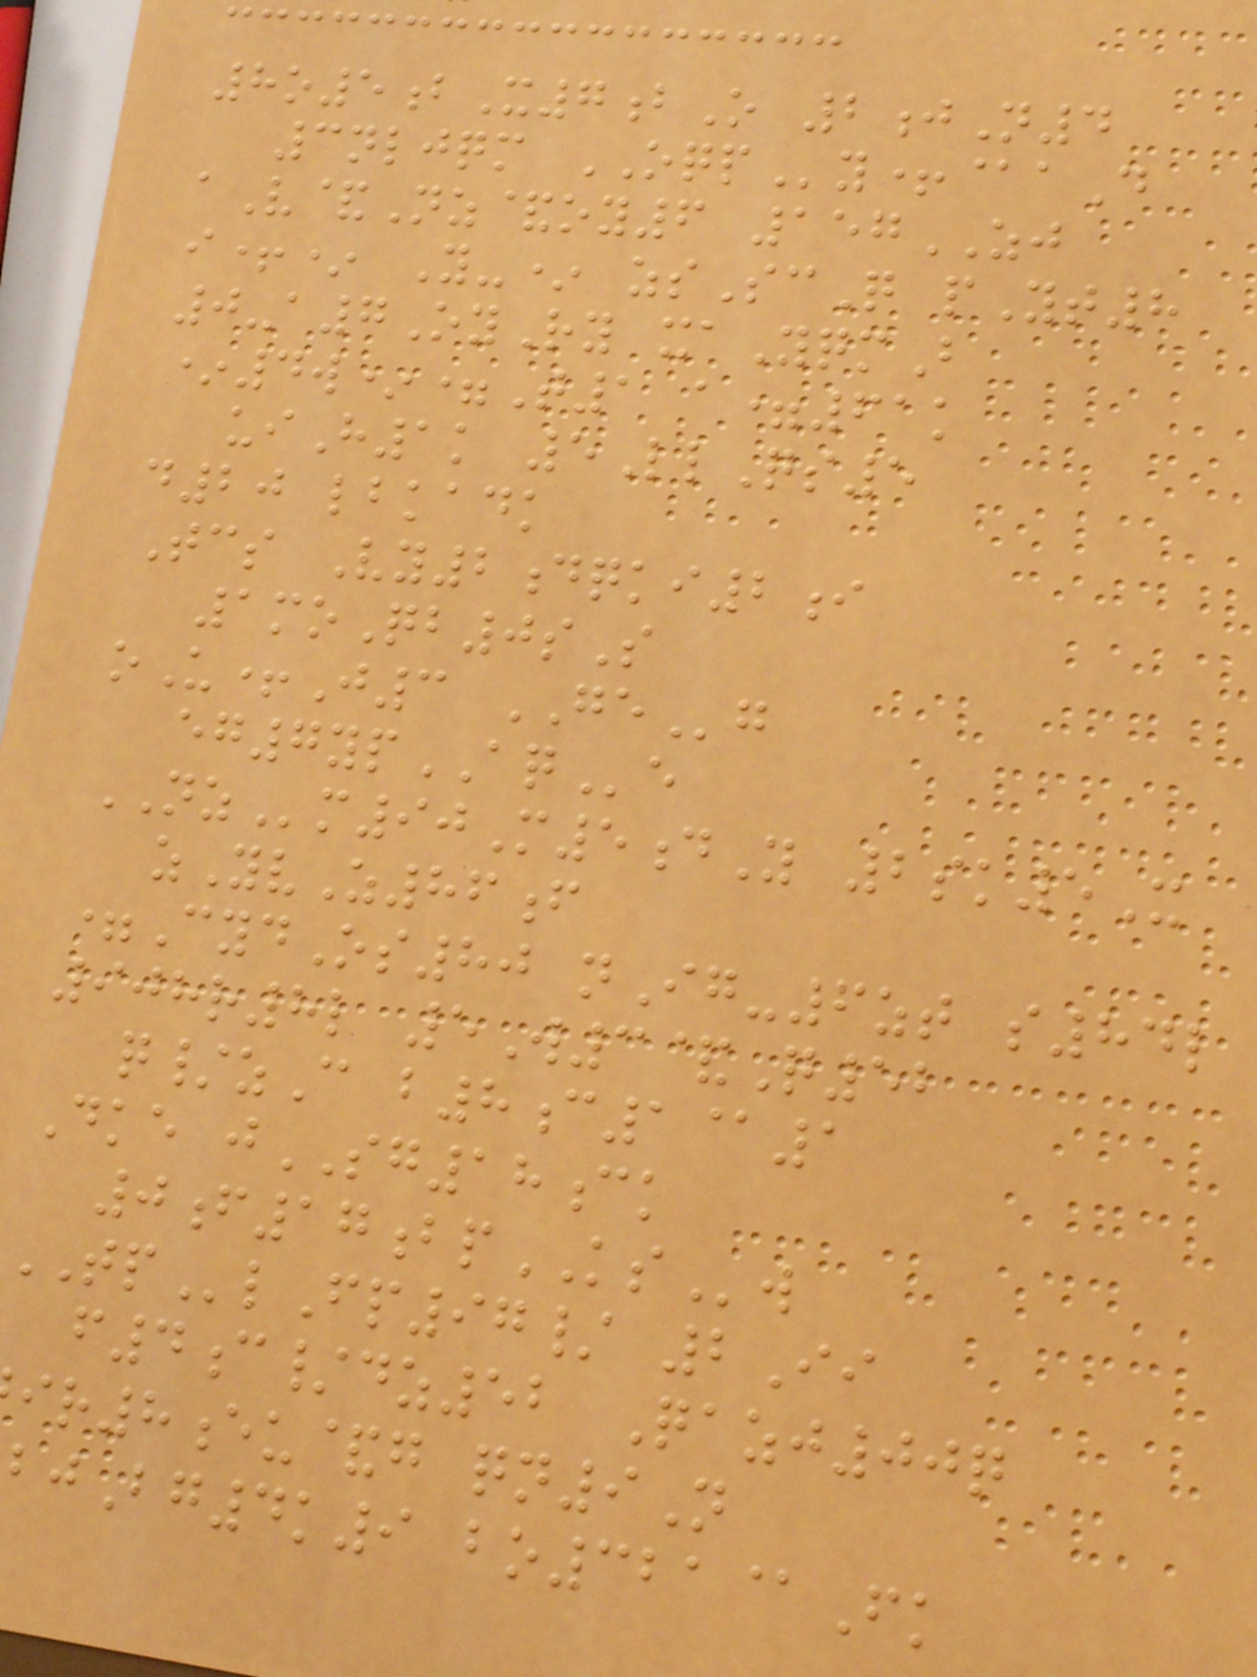8o5bX7bO 2jN4
3nljqm OQPy+@aD
aV&Nz&oy6 157ZJ
i+* Y-* zsScQ pYt8
0-a7OyRy xaYqmB
*4w*=T1 a=61k
uiH1k 5LlQs5
d20 lbkadk
Tcs Vy2dqki2i
1moQb0sS
oU+J3 GEg
eg7ypAQe
NZm90M5dY 2sk5X
zYvZ86f
=CydOs80 nIg-6zt s84l
908r8l 5W3&Q52
q/zC b8c1@1
Dke jSG18ck
0f17bpKSw
TPlFp97/ 2Ii
f4c/dz52 Qazj00q
ir8eu&g qn9N
bjBg4k9 bo321@Fk
